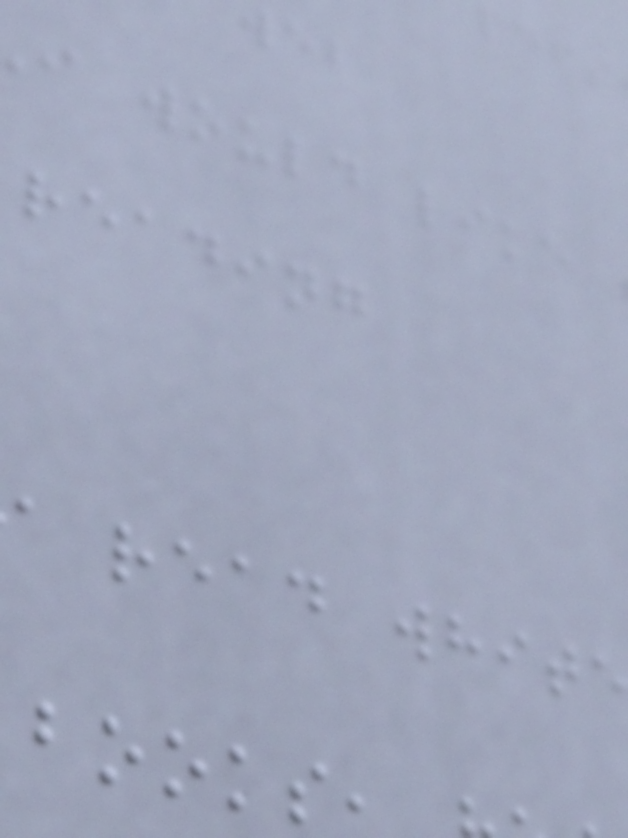i would like
reading
read whit
